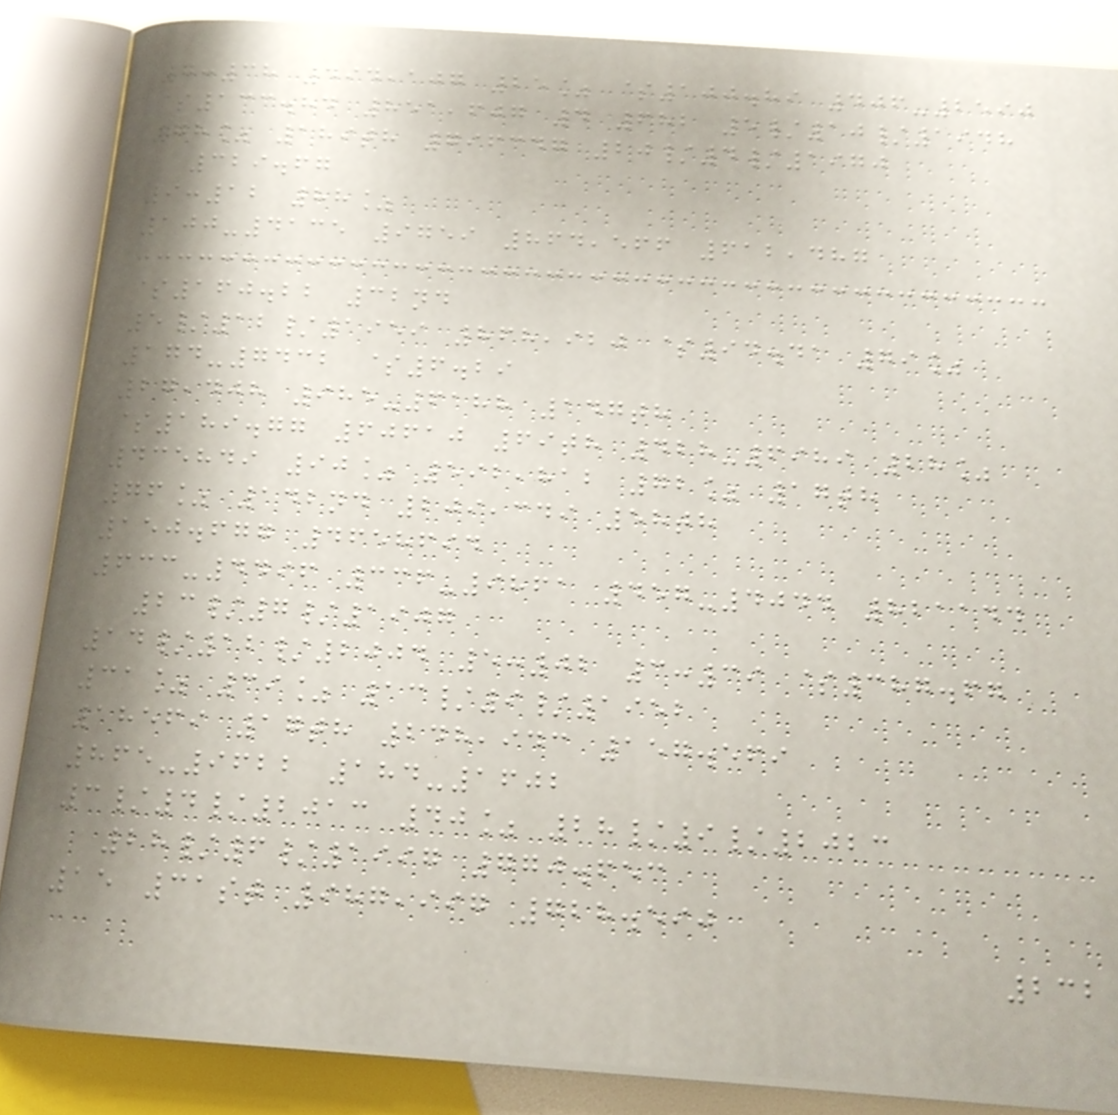7:38 494,107 25% $100.89 406-2590
$133.84 851,607 4 682 5/10/1948
78% 189th 796347 20/4/1970
329.67
9:12 88%
100-4135 9759 864,566 612,487
$160.22 32nd
5/12/1959 868,920 $94.41 79%
174-7432 $6.29
27,408 985-6188 147th
$189.77 60610 69th 428-6989 28%
435849 90% 592,812 72% 17th
76% 142nd 209,349 58th
150.677 4658694
633-4496 336-9861 457-4044 821144
23/7/1907
14/12/2004 5:02 3:39 $387.67
31% 39% 13/9/1952
18569 17th 248,943 157.569
865-9622 184-1602
3/4/2013 40% 28/9/2023
28/6/1997 770.653
15 31st 987,997 728.590
232
